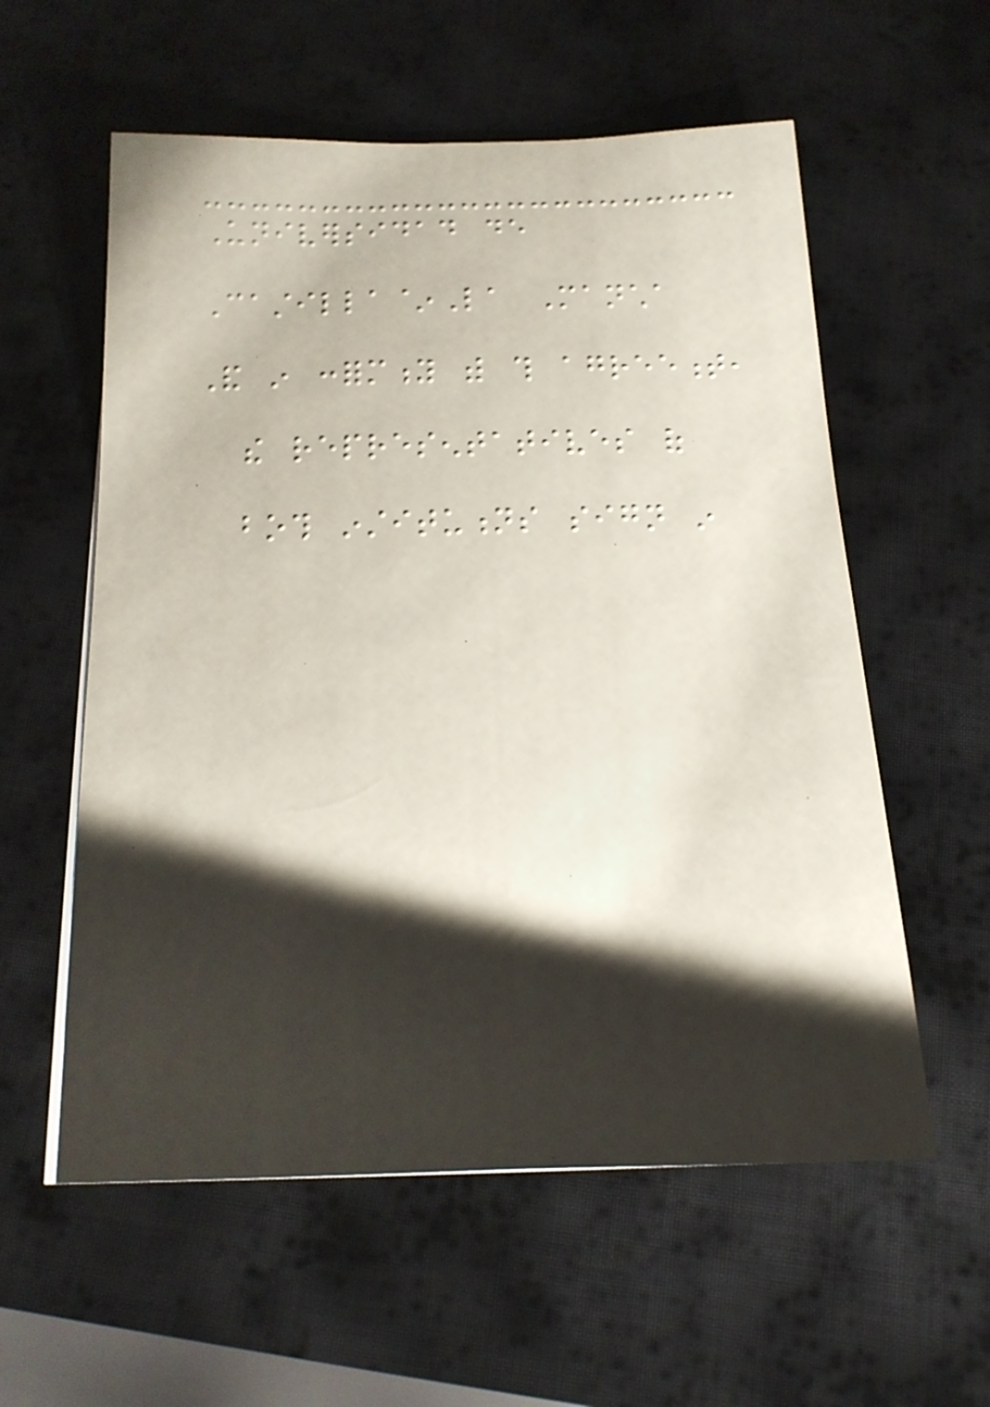Universidad de
Castilla~La Mancha
And in conformity with this agreement,
the representatives of
both institutions sign in
